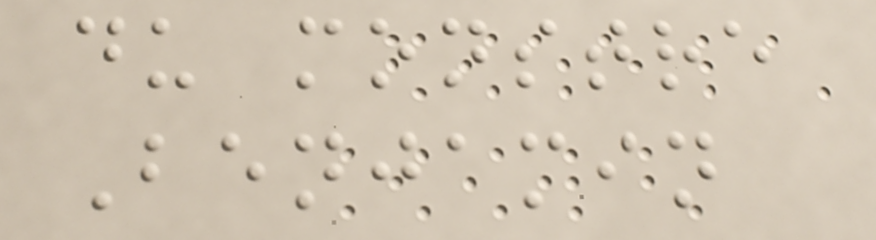du monstre
Benjamin
